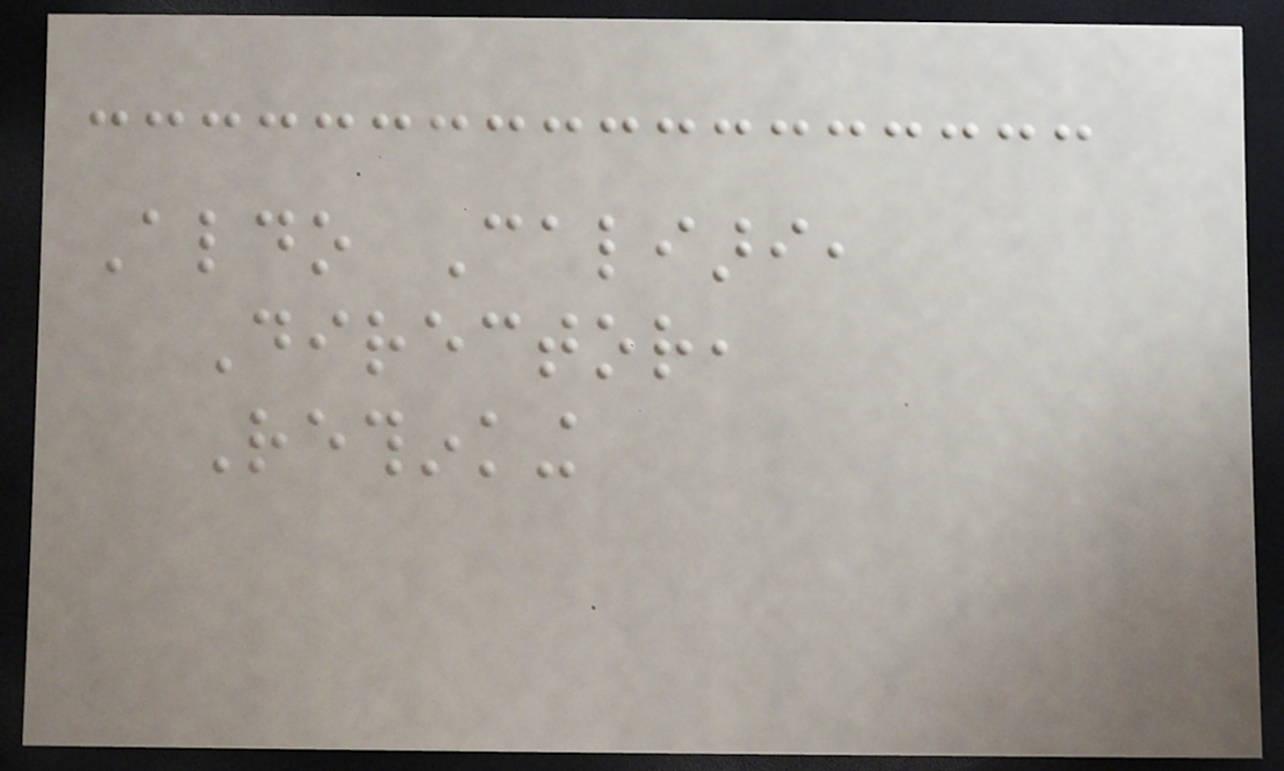Aldo Caliari,
Director,
Rethinking
